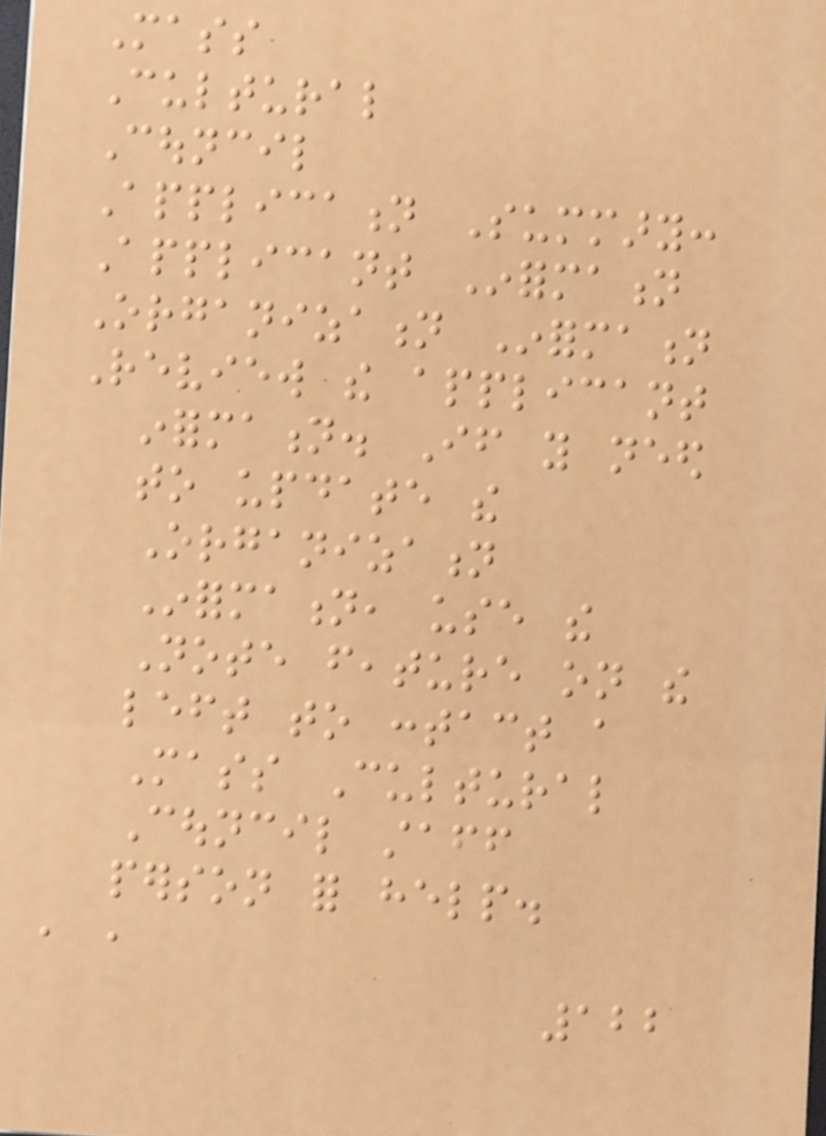Mass
Cultural
Council
Application Summary:
Applicant Information
Organization Information
Review the applicant
information. If you need
to update the
Organization
Information, use the
Note feature on the
left to contact a
Mass Cultural
Council staff
person for help.
, ,
122
